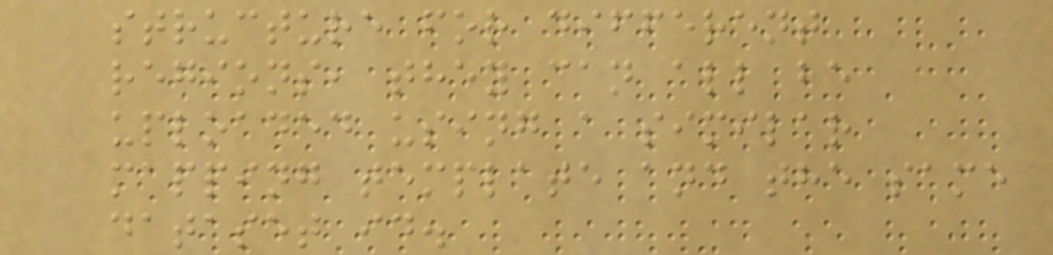structure for different
regions, they can all be
uploaded using a similar
mapping template and the same
dataset id.
